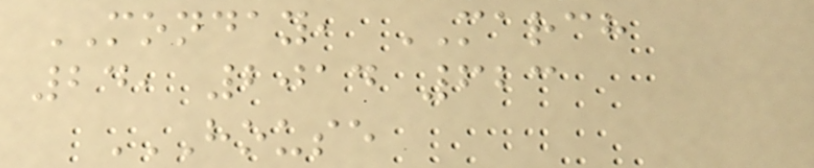MONDAY, MARCH
24, 2014 623
HOUSE
